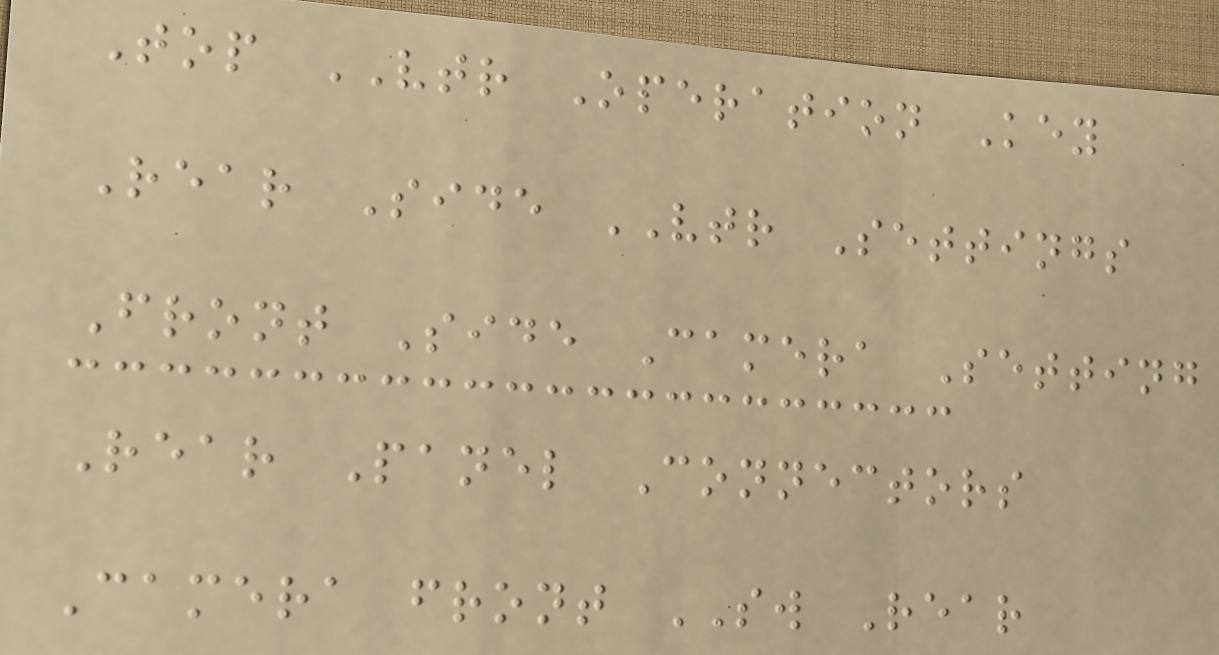Top VTR Operation Key
Rear Side VTR Settings
Front Side Camera Setting
Rear Panel Connectors
Camera front SW Rear
